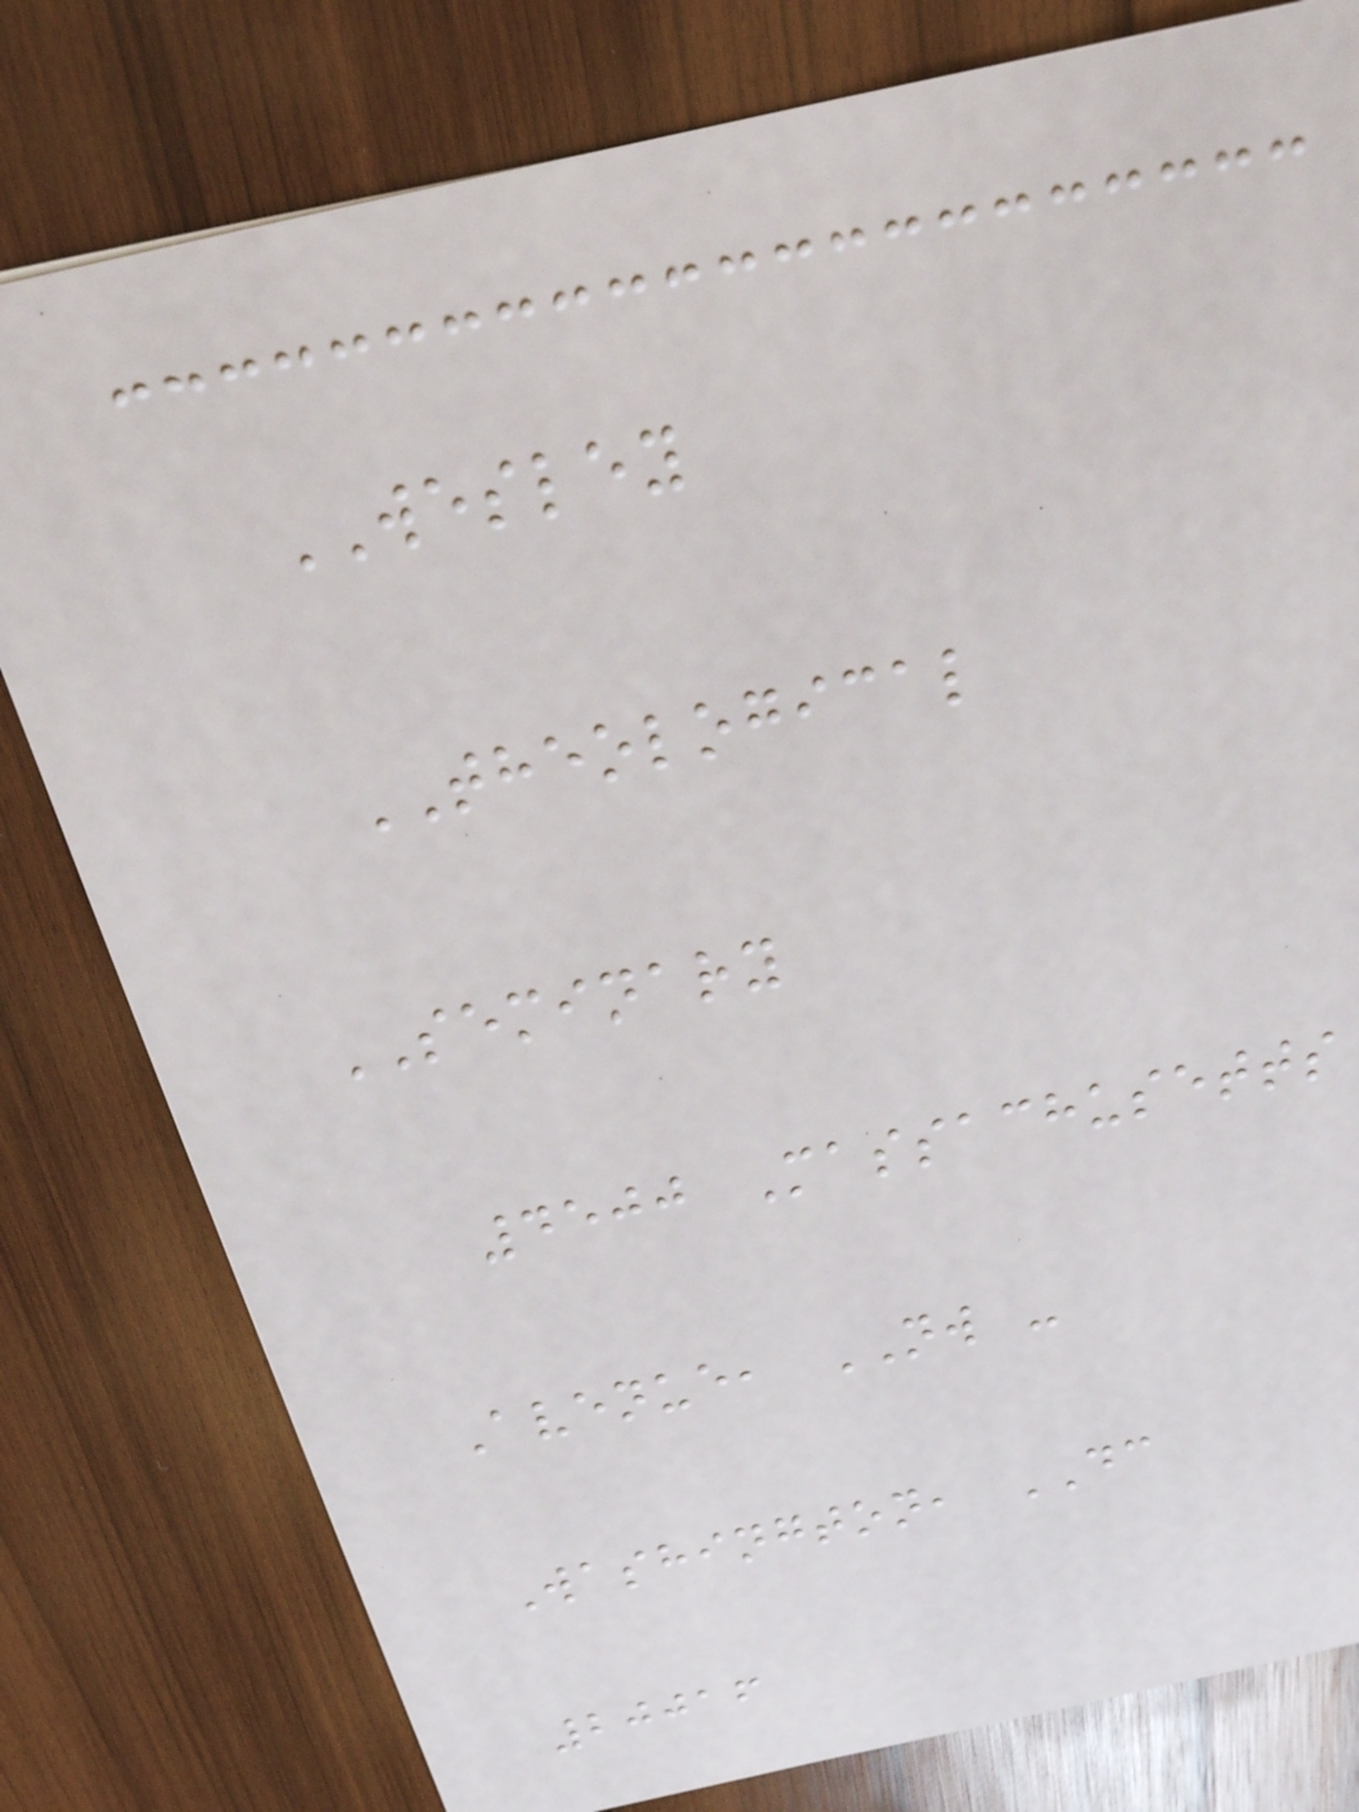WESLEY
THEOLOGICAL
SEMINARY
4500 Massachusetts
Avenue, NW -
Washington, DC
20016
